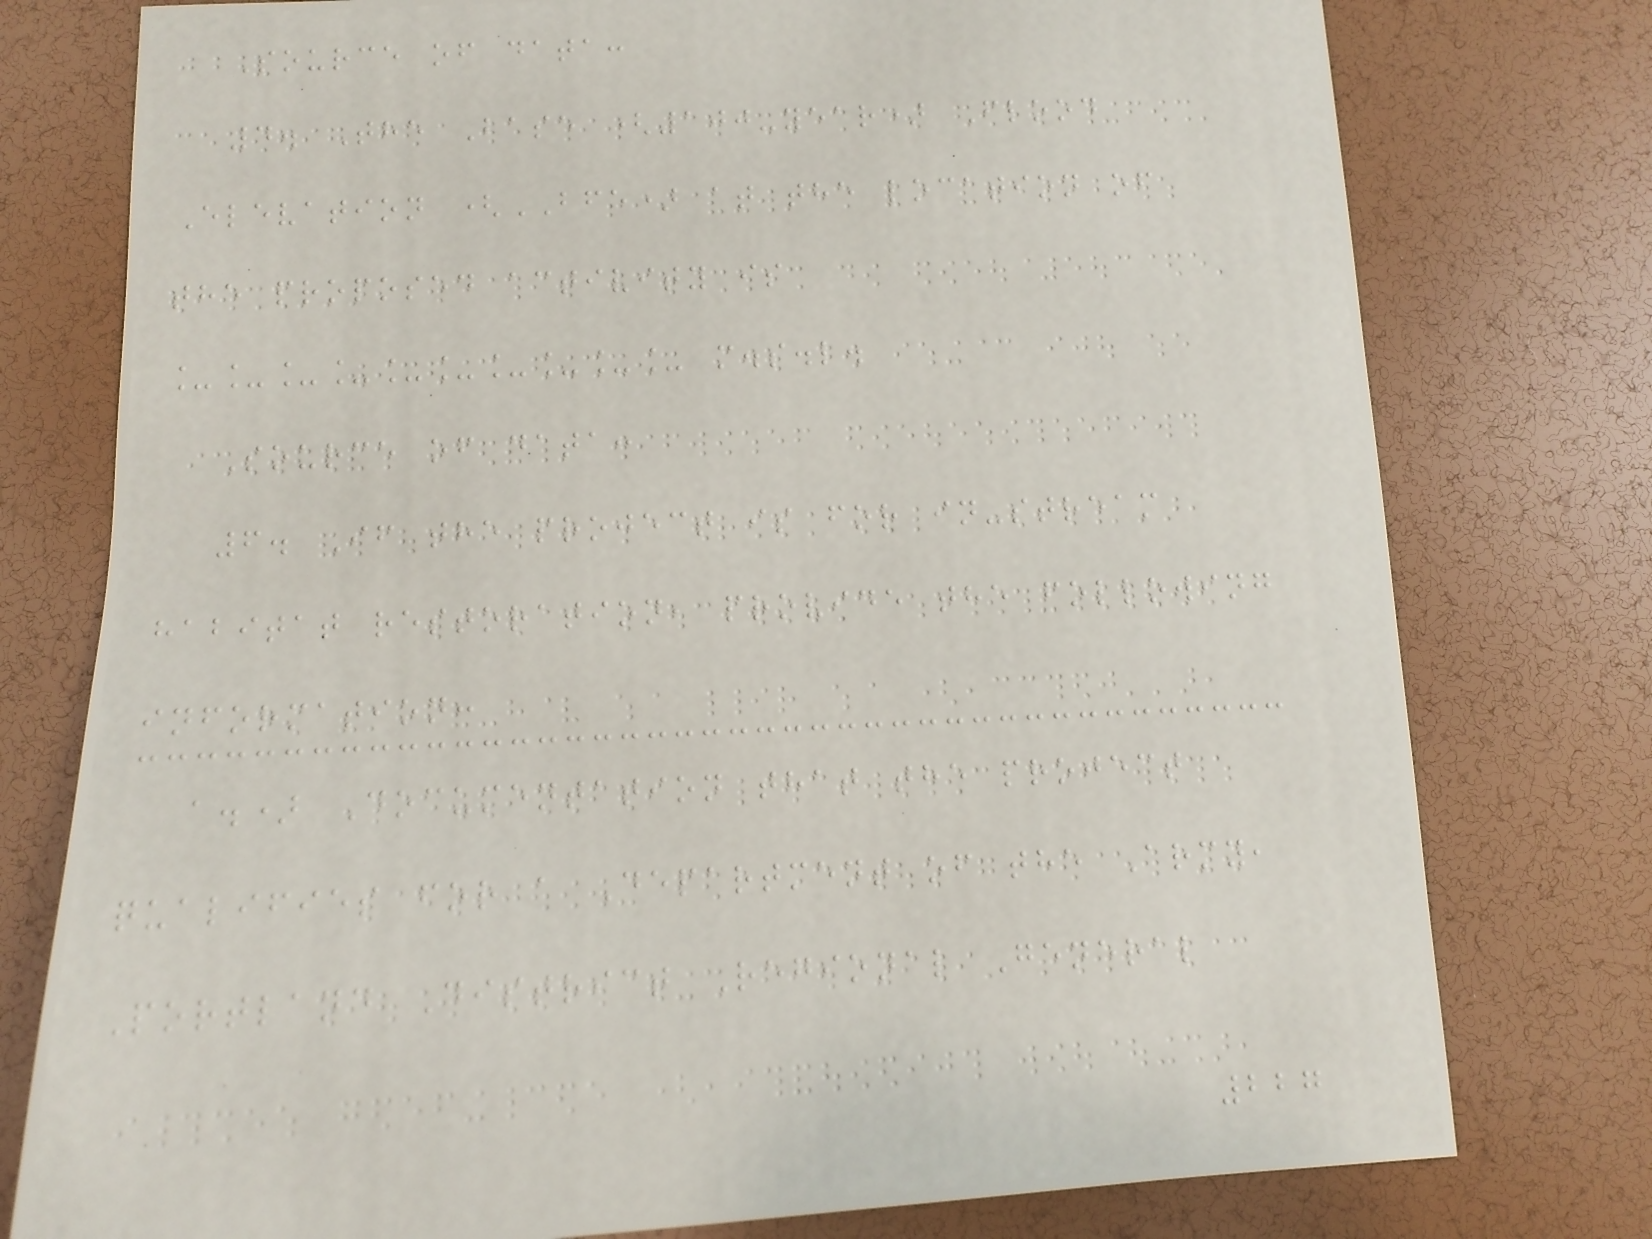Source of data:
4. The Base (100-year) Flood
Elevation (BFE) at the location of
the proposed activity is
__________ m.s.l.
Source of data:
6. If the project is for in-stream
habitat restoration, provide the following
information:
a.) Documentation that the project
qualifies for a Department of the Army,
Portland District Regional General
227
